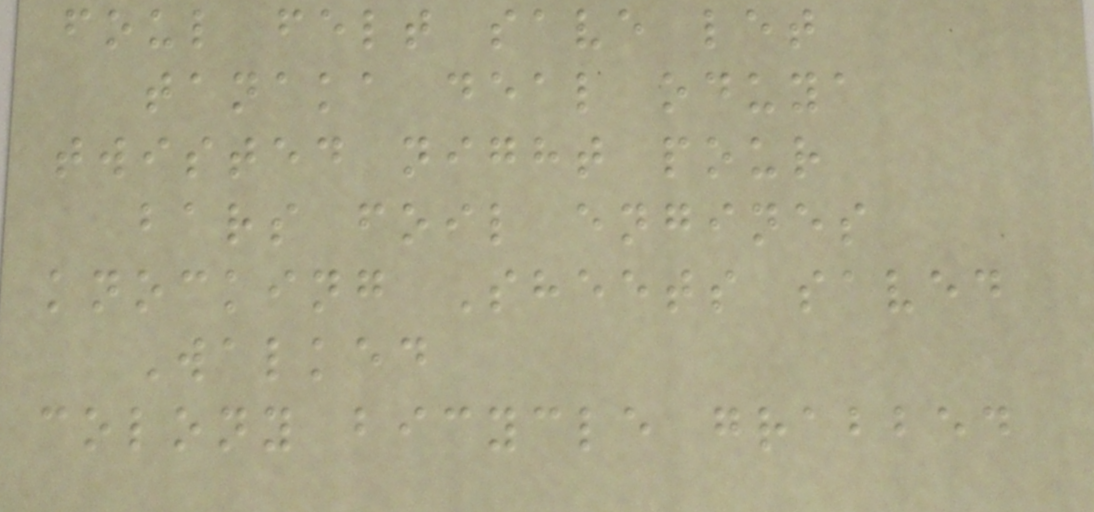foul felt save let
tanaka deal oduya
twisted night pour
bars foil engines
knocking Sheets saved
Walked
colony bicycle grabbed
